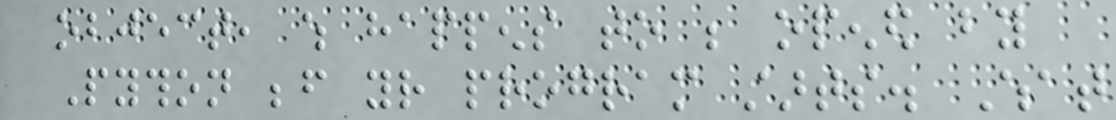object, which happens to be opened by
Python before your program starts. What
